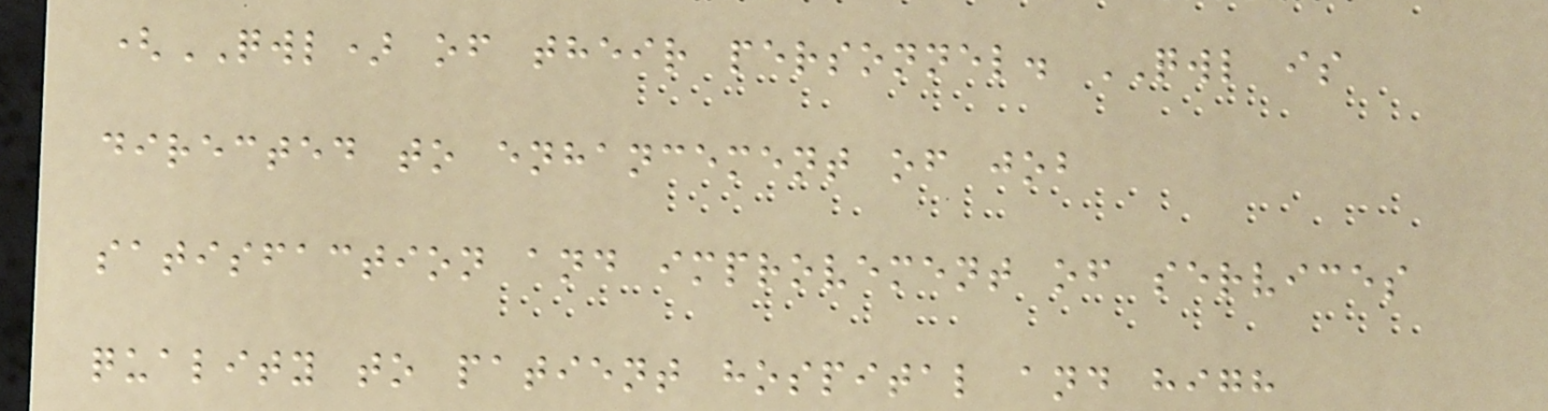(QWL) of their personnel. QWL is
directed to enhancement of job
satisfaction and improvement of services
quality to patient hospital and high
